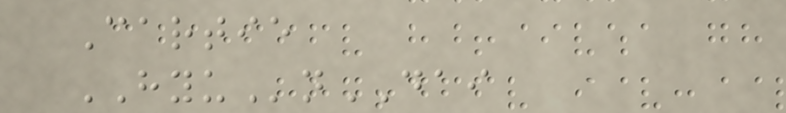Cartie
HYUnDAI
